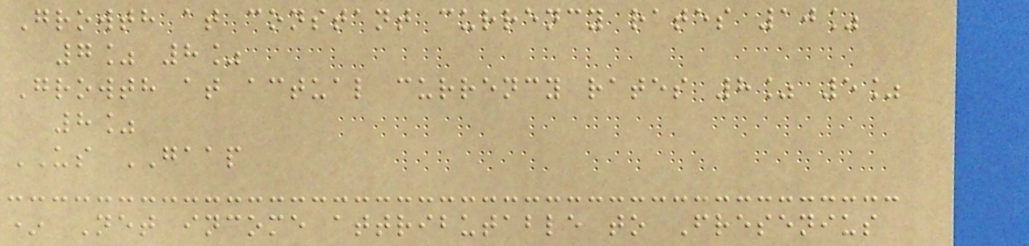Growth at constant currency rates 10%
7% 8%
Growth at actual currency rates 8% 5%
8%
US GAAP
* Net income attributable to Fresenius
